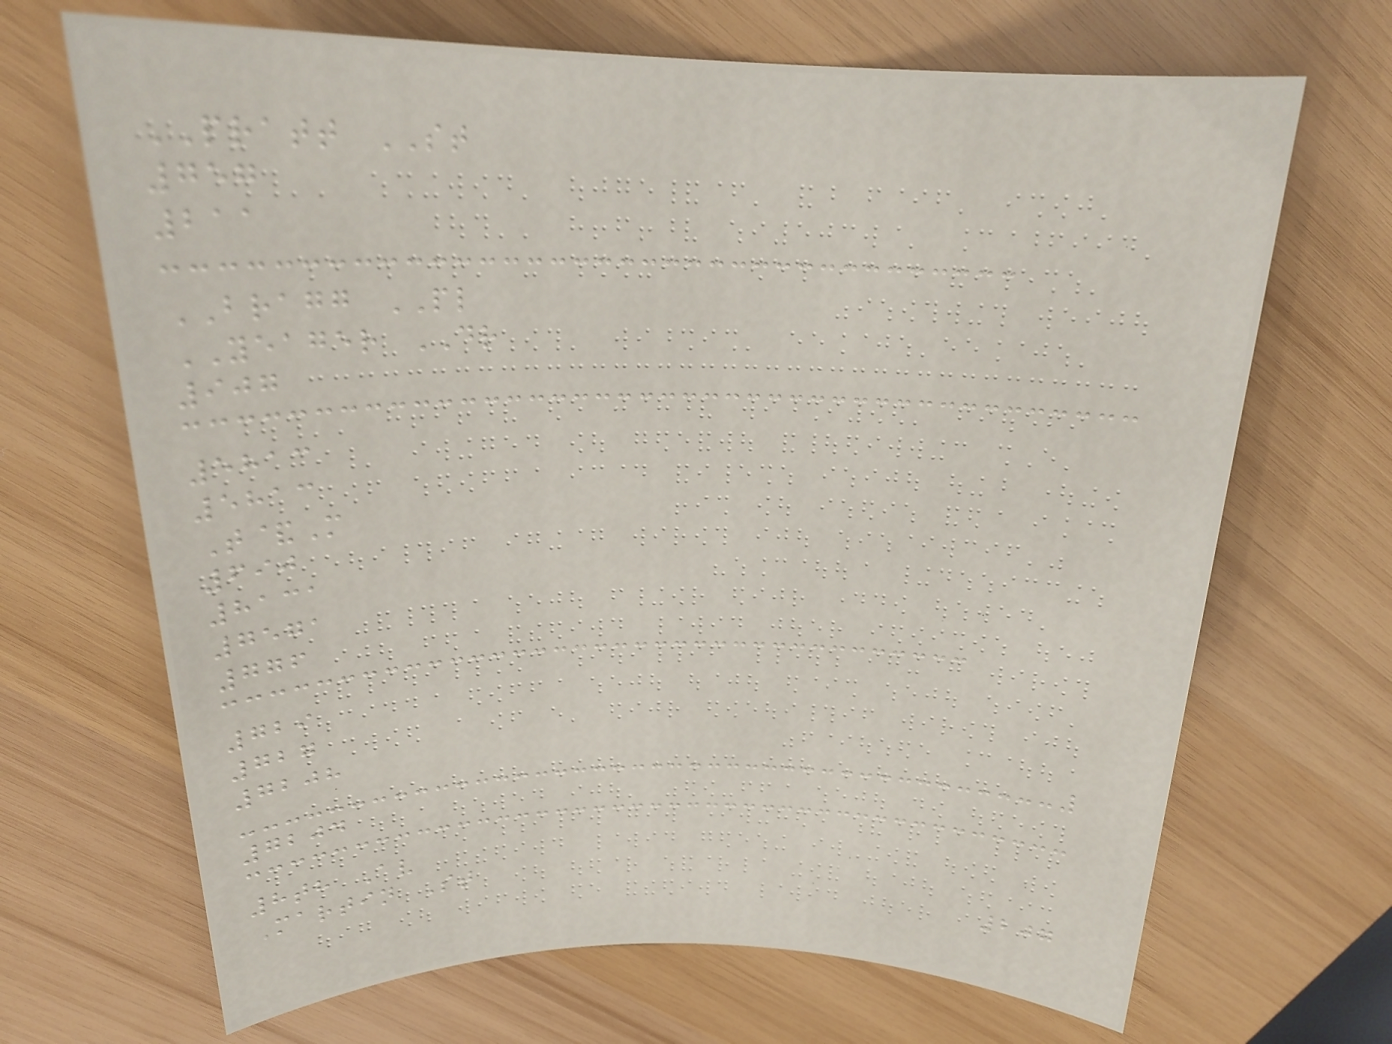PRATT ST
757
211
BRAGG PL
YEAGER DR
907
5813
5813
T&M
690
8131
7571
776
729
727
7208
7204
8th Av
Martin St
207
